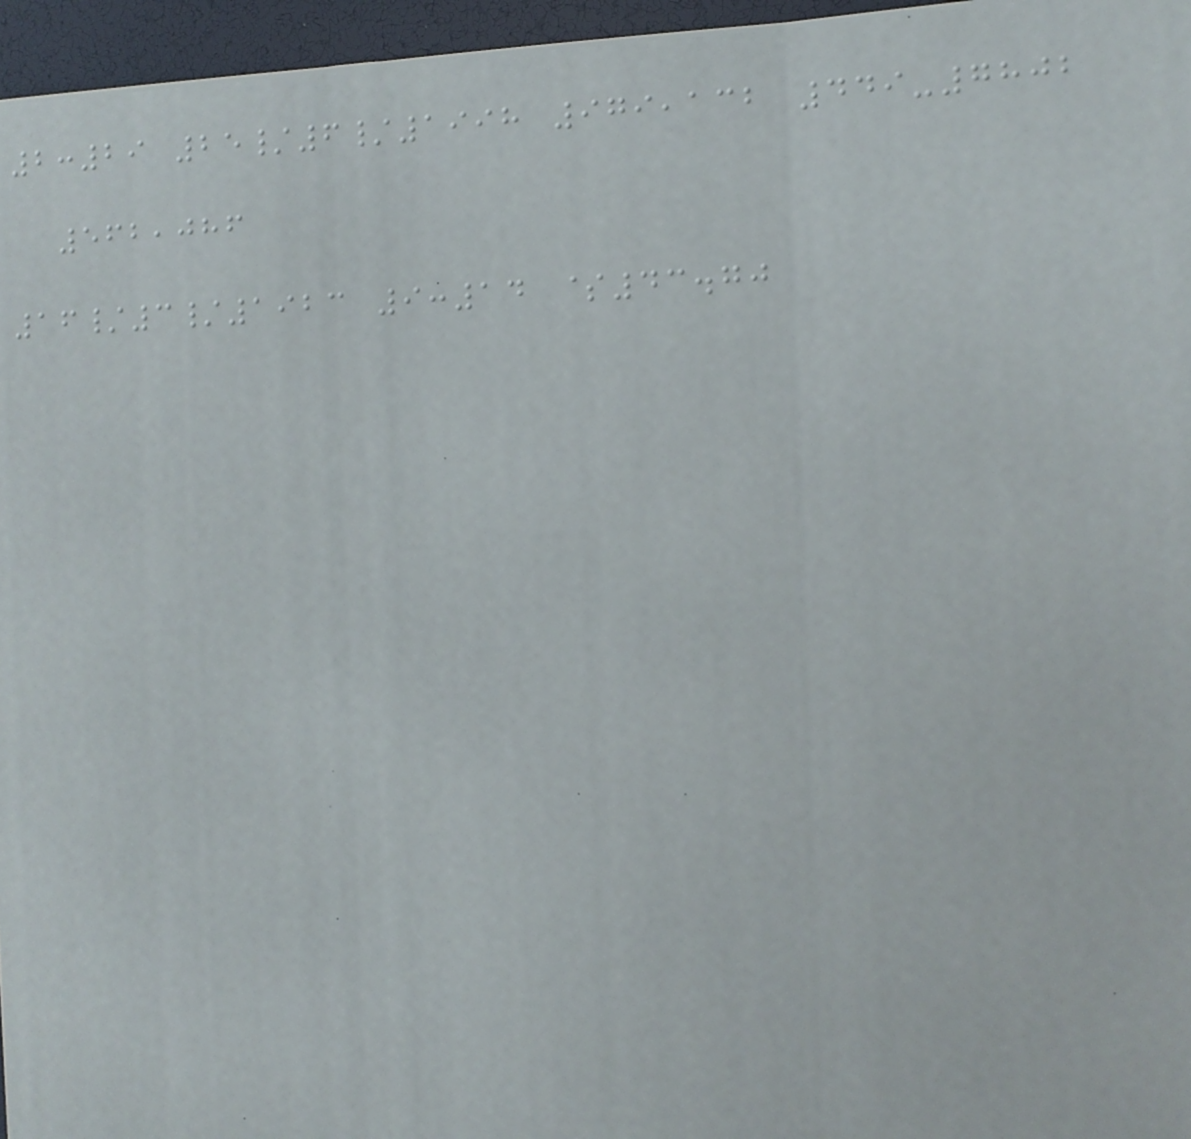2:29 25/6/1998 979,132 449-7802
562,086
16/3/1923 9:14 $43.70
